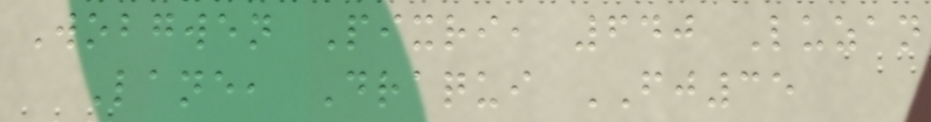Wobgwen Pixri, 640 Luzan
Lane, Draqui FJ35
